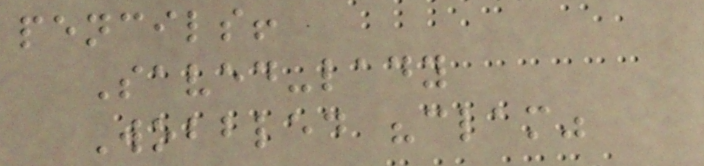pencils!
Saved-lady
Wobbled "clam"
